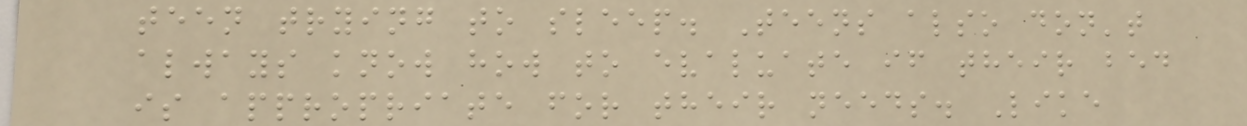teen trying to sleep. Teens also don't
always know how to evaluate if their bed
is appropriate for their needs. Like
